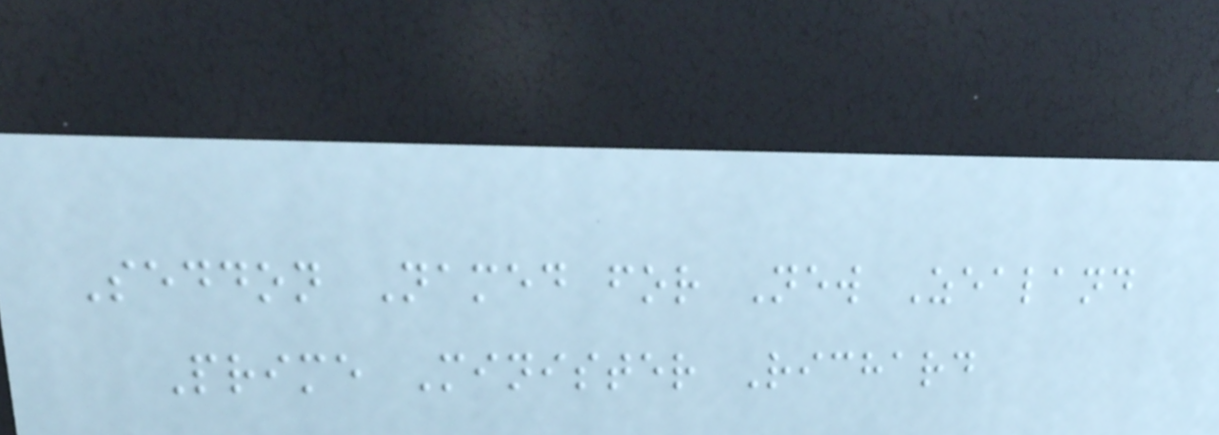Seddon Named for New Zealand
Prime Minister Richard
